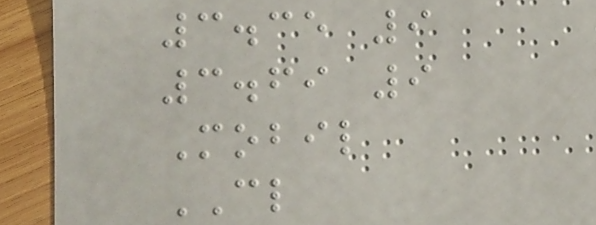3.35 9
3.69 9
Mobil
CL
